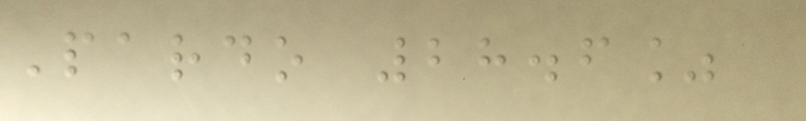Pardo 28.6%
